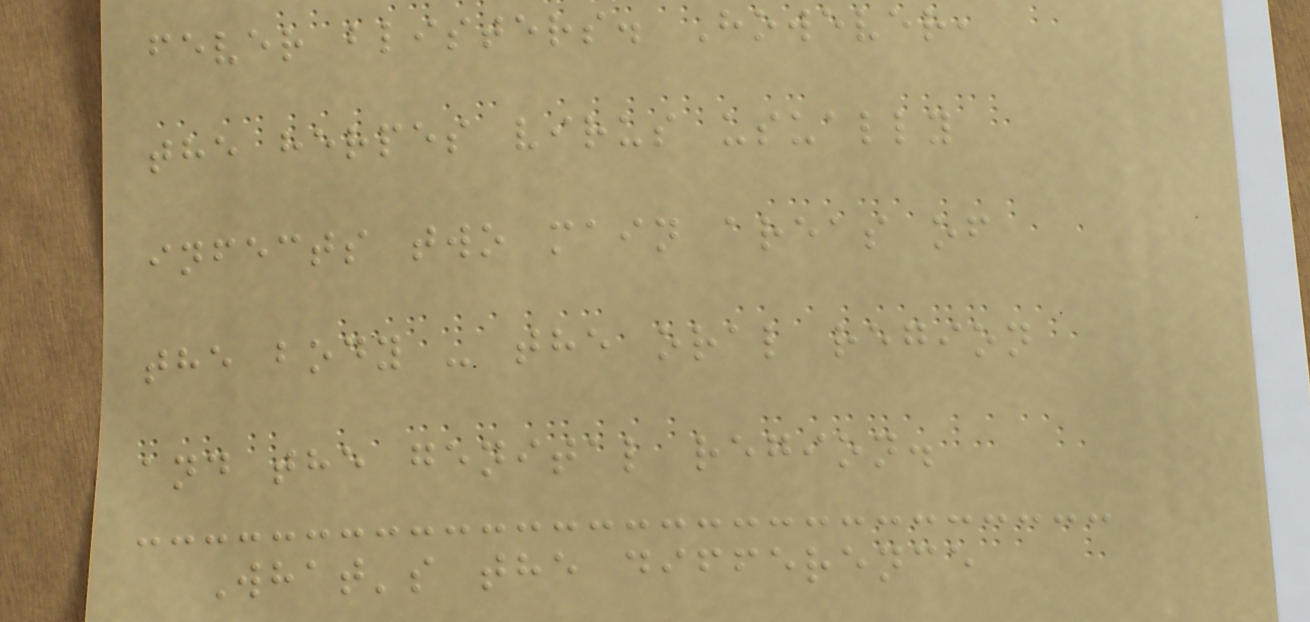fever blisters. However,
the herpes virus usually
infects two main areas of
the body - the oral region
and the genital region.
What's the difference
